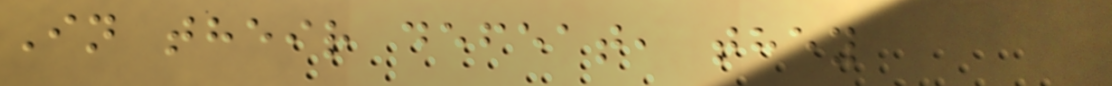In their defeat, they
